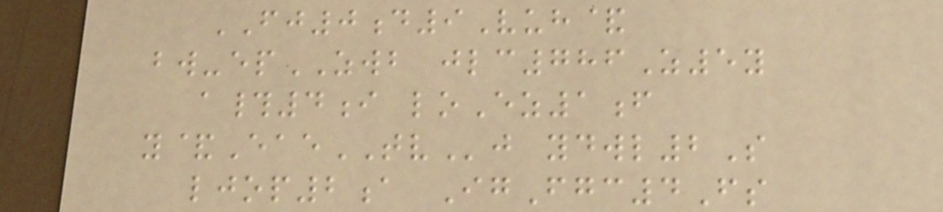FJ0d9Vuh&
bw-epZWB jlc786Z5y
a#4i loEz1f
y&EaeTVj ydwl2S
ljop2a IgFgc4Fs
